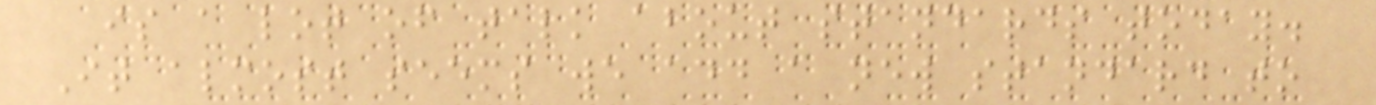is a lot of talk about standards today.
It almost seems we add a new standard to
